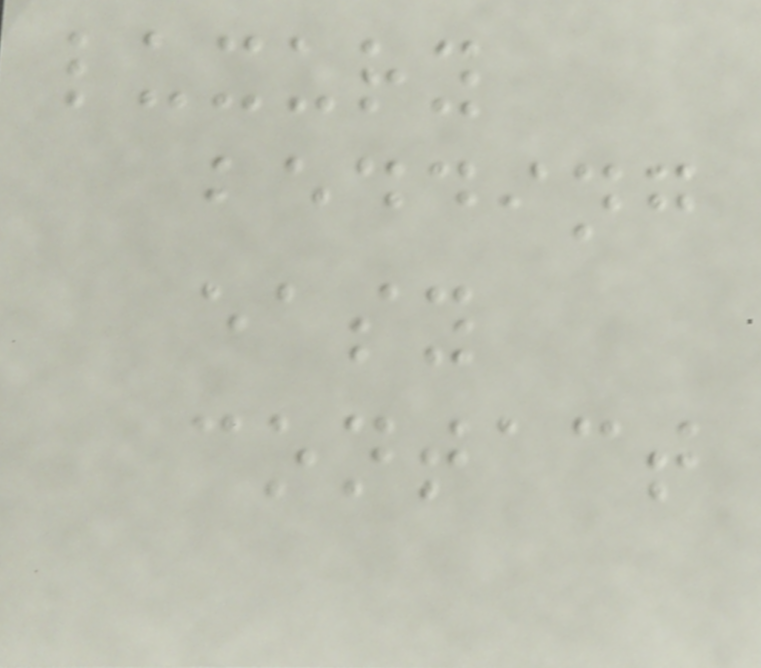luxury
bedding
easy
contact
